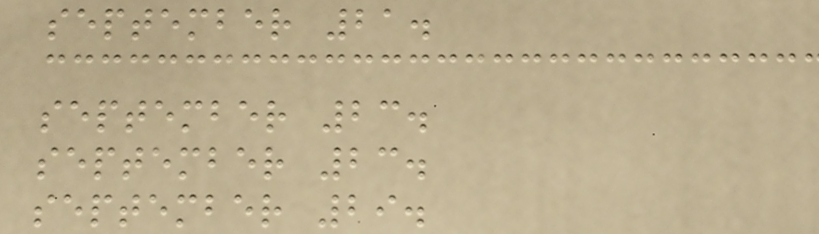september 21.
september 23.
september 23.
september 29.
